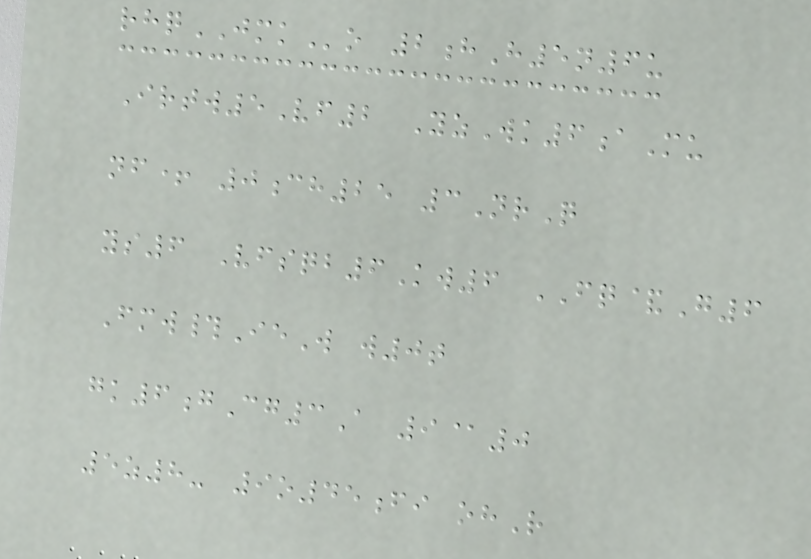rhqJMKo 2hH5n6u
Irtw5Vf2 YzWk6aMu
nf+ 0ch25 3NrQ
ys6 Vfsqb6Kw6 FQ&G6
Fmw#IeW w0t
gk6gCg3A 9@0
5z8- 9o45fi ohR
